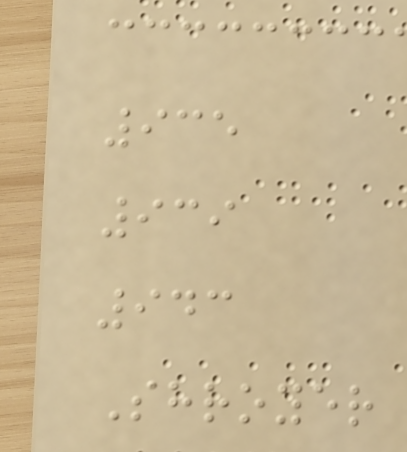935
939
943
Shroyer
